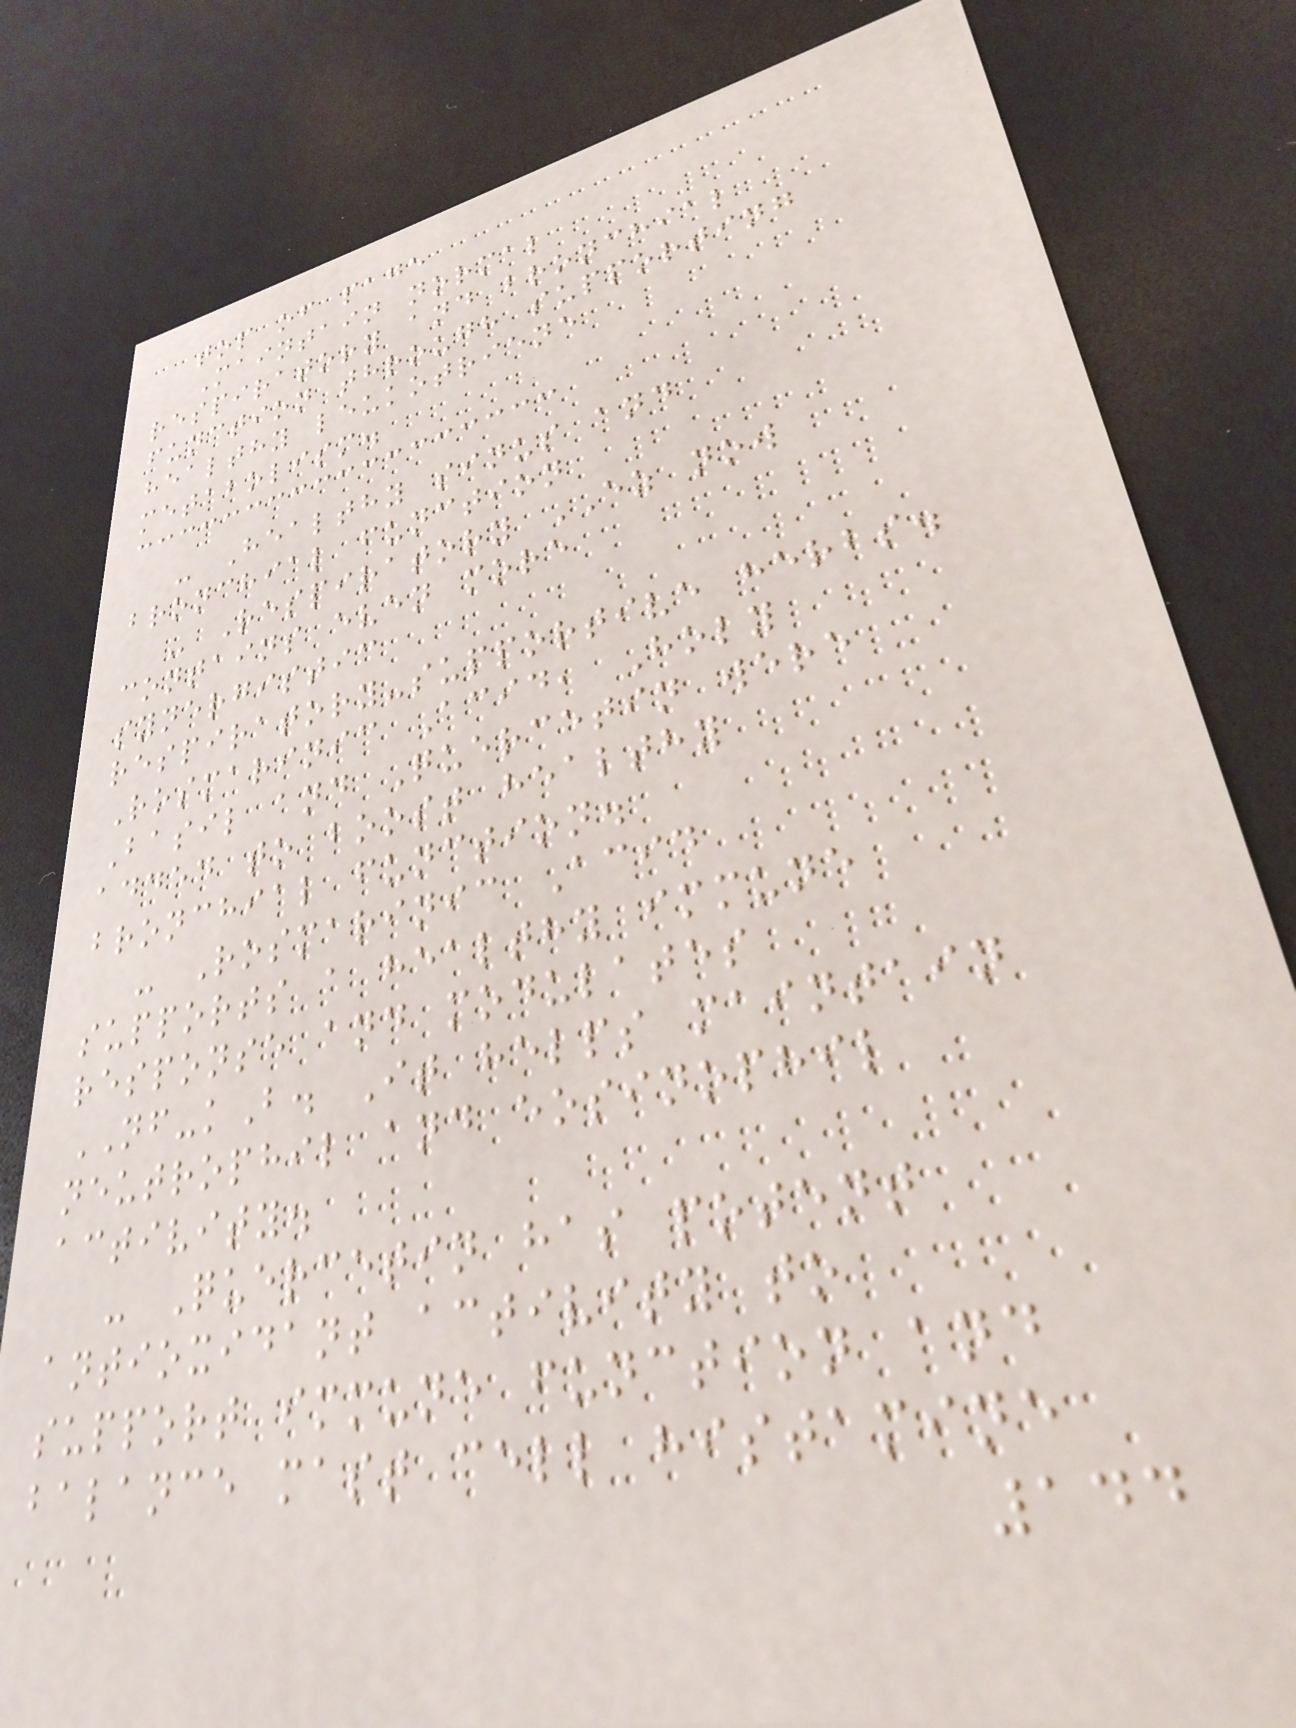top of page
Maintain normal
respiratory and bronchial
function through supporting
healthy leukotriene
metabolism.
- Healthy sinus and
bronchial function
- Respiratory EZ now
contains even more
synergistic
respiratory-supportive herbs.
Rosmarinic Acid, Holy
Basil and Quercetin were
added to boost healthy
bronchial function.
- Rosmarinic Acid
supports a healthy immune
response and modulates
NF-kB. It helps maintain
neutrophil and eosinophil
activity.
- Quercetin has potent
antioxidant activity to
support immune function and
balance mast cell histamine
144
